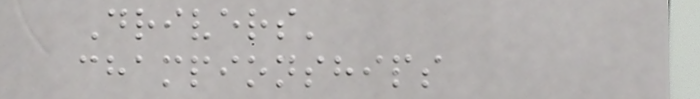Drivers'
championships
